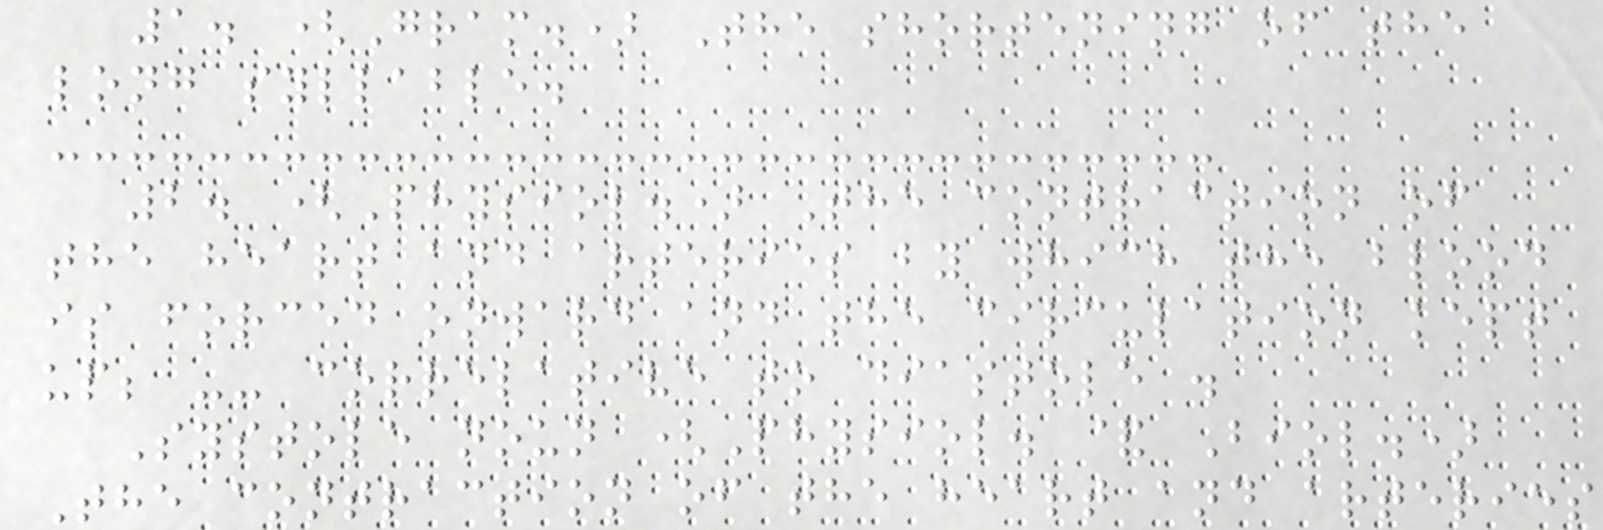1. (Gram.) The shortening of the
long syllable.
2. (Physiol.) The contraction of
the heart and arteries by which the blood
is forced onward and the circulation kept
up; -- correlative to diastole .
Systole noun (Physiol. & Biol.)
The contraction of the heart and arteries
